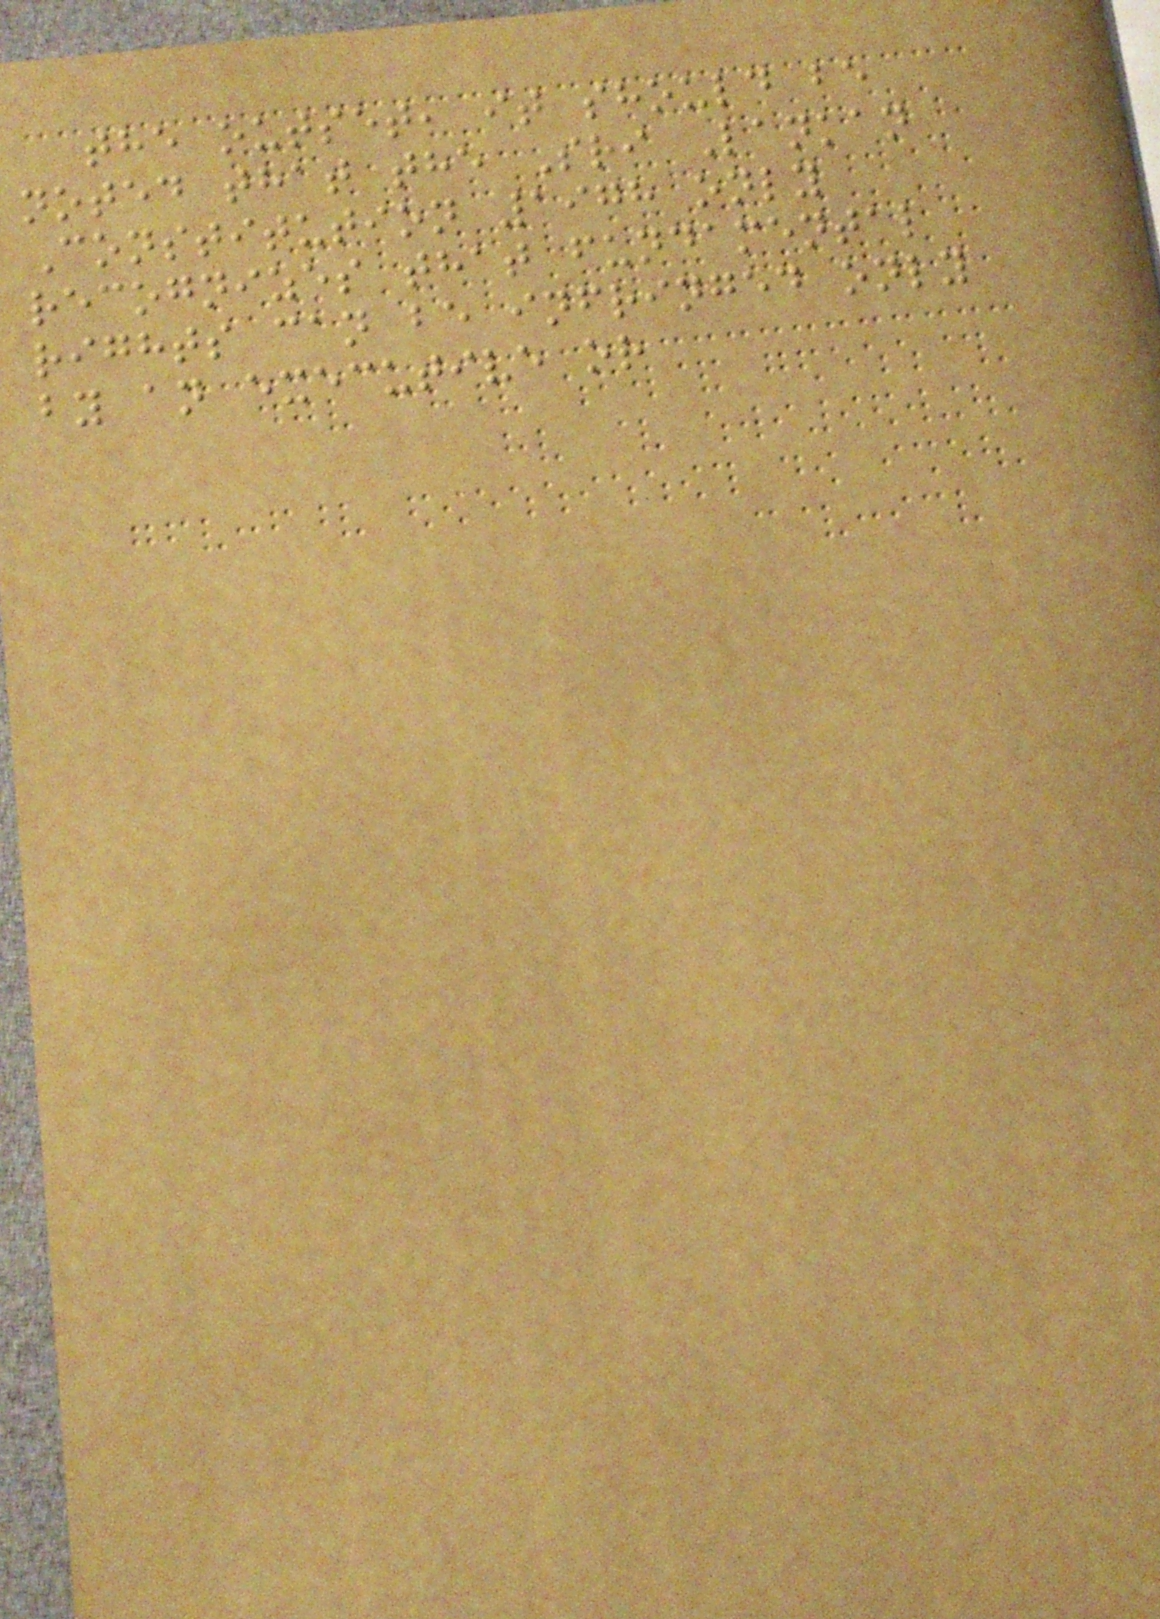the outset, it should be
noted that the Sri Lankan
Constitution 1978 only
recognizes that fundamental
rights can be infringed only
by an executive or
